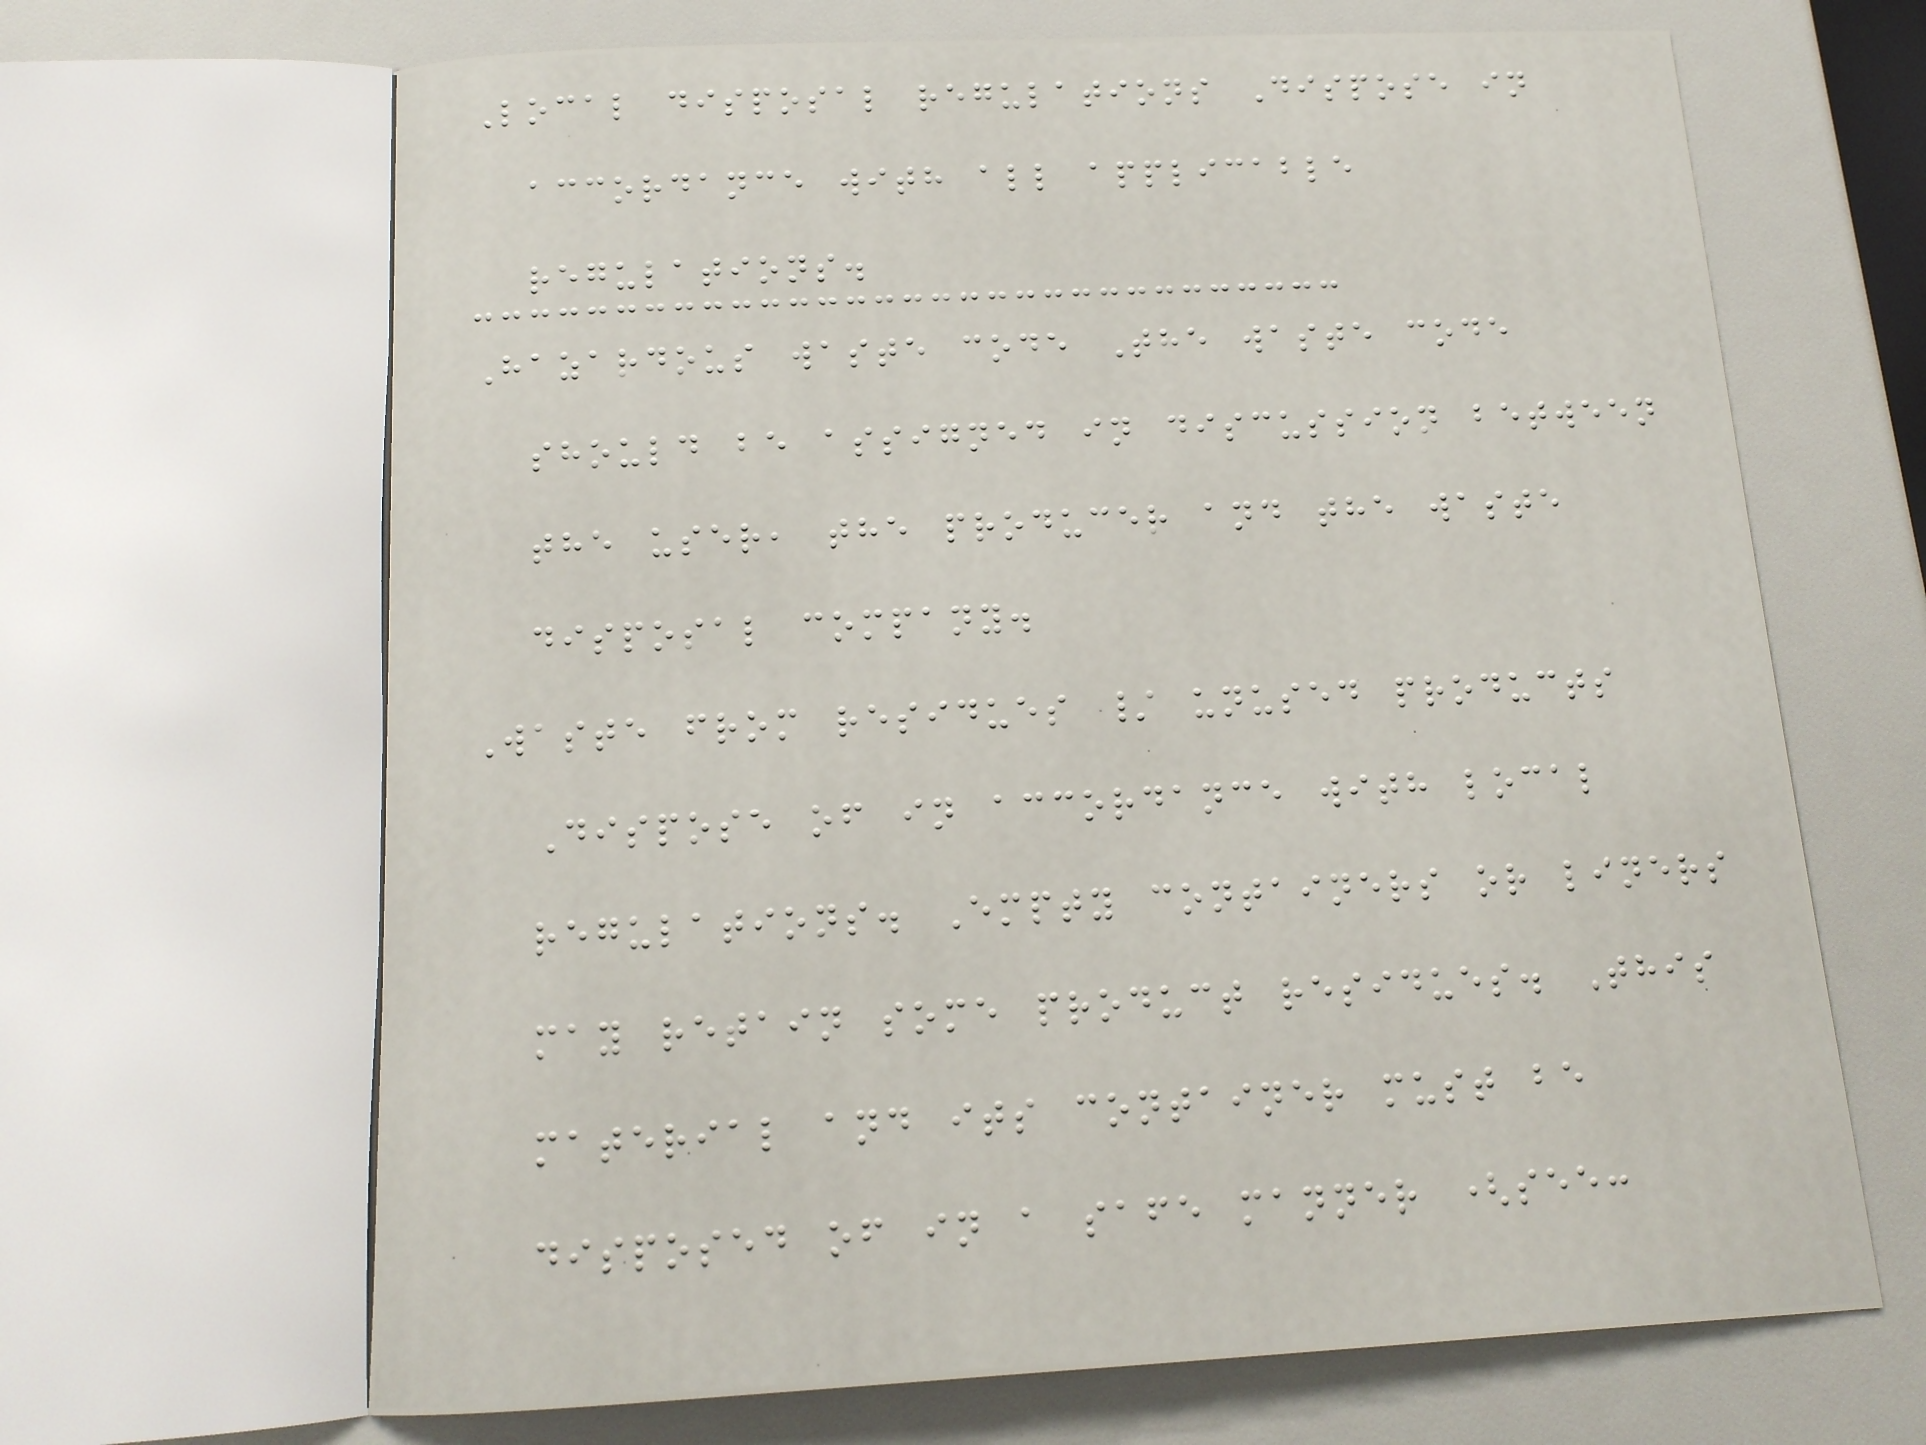Local disposal regulations Dispose in
accordance with all applicable
regulations.
Hazardous waste code The waste code
should be assigned in discussion between
the user, the producer and the waste
disposal company.
Waste from residues / unused products
Dispose of in accordance with local
regulations. Empty containers or liners
may retain some product residues. This
material and its container must be
disposed of in a safe manner (see:
